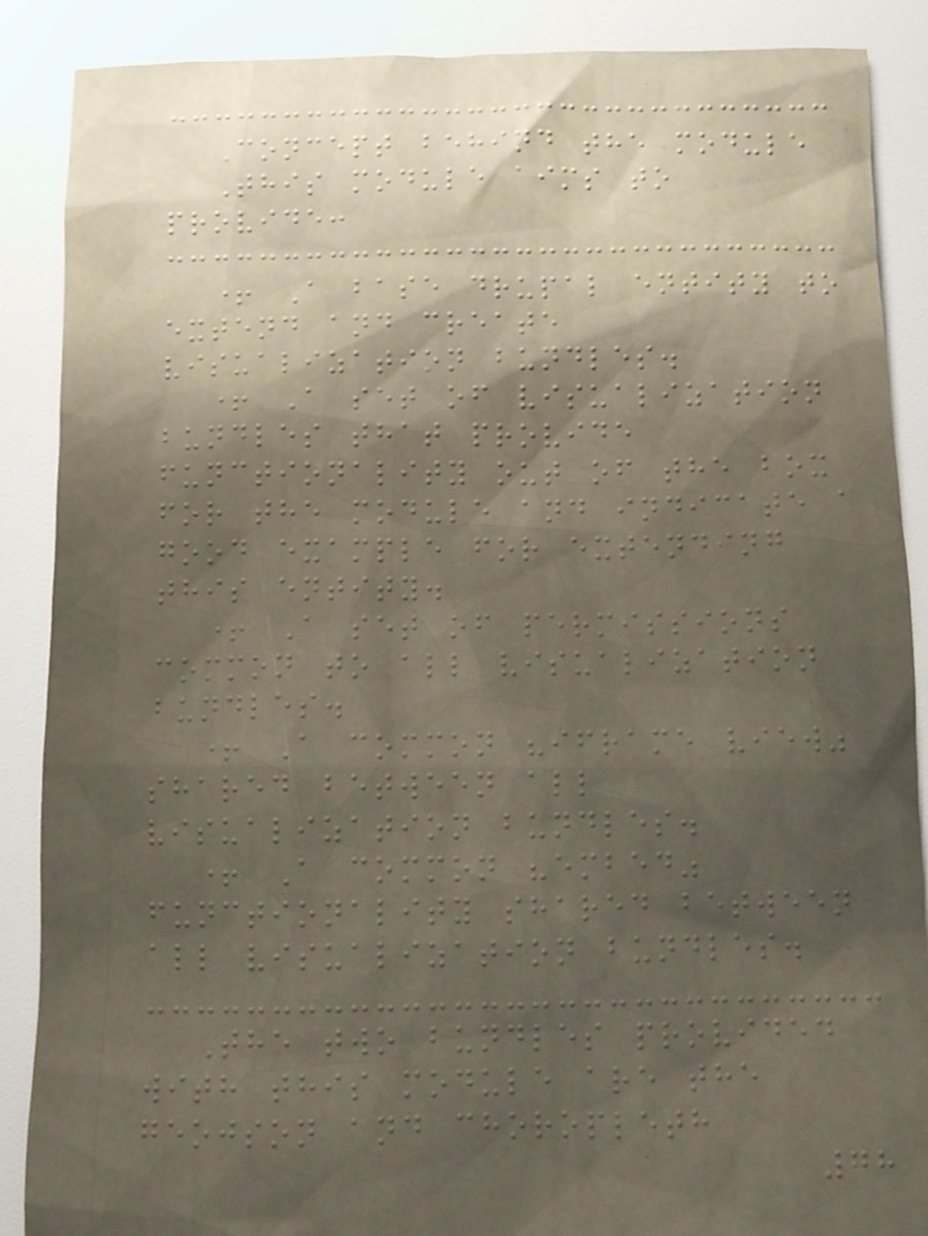Concept behind the module
This module aims to
provide:
+ A base drupal entity to
extend and create
visualization bundles.
+ A set of visualization
bundles that provide
functionality out of the box
for the module and indicate a
good example for extending
this entity.
+ A set of permissions
common to all visualization
bundles.
+ A common "iframe view"
shared between all
visualization bundles.
+ A common "embed"
functionality shared between
all visualization bundles.
The two bundles provided
with this module are the
geojson and choropleth
78
